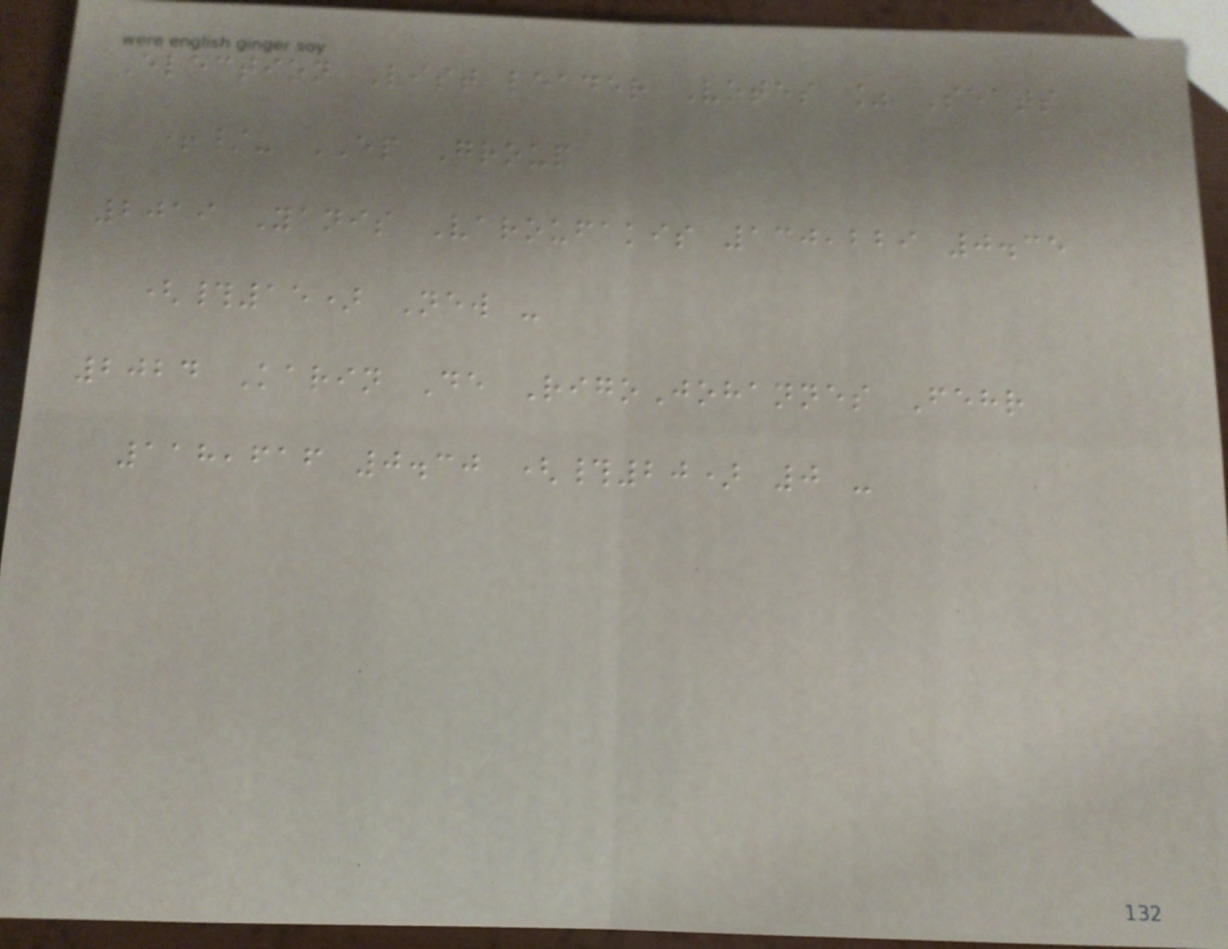Election List leader Votes % Seats
+/- EP Group
2019 Yanis Varoufakis 130,229 0.35
(#15) New -
2024 Karin De RigoJohannes Fehr
118,616 0.30 (#20) 0 -
